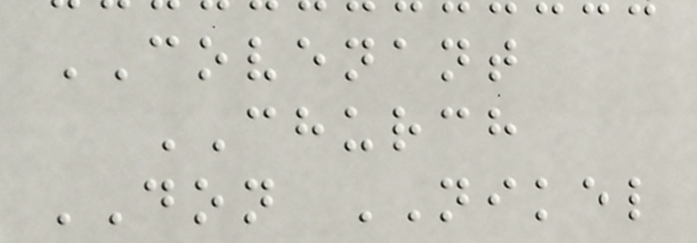COVENANT
CHURCH
DON NIKEL
